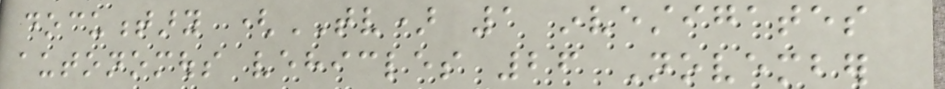documentary (TV) 1 investigates
autonomous vehicles 26 November
